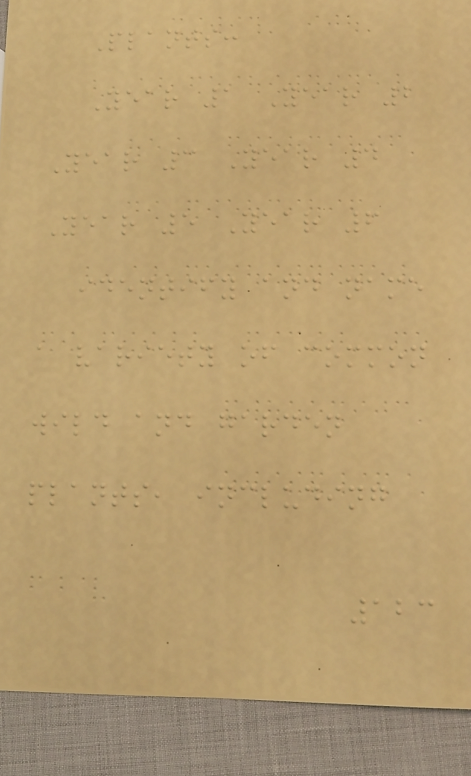Plants:
Year 1 Year 2
Year 3 Year 4
Year 5 Year 6
identify and name
a variety of common
wild and garden
plants, including
123
